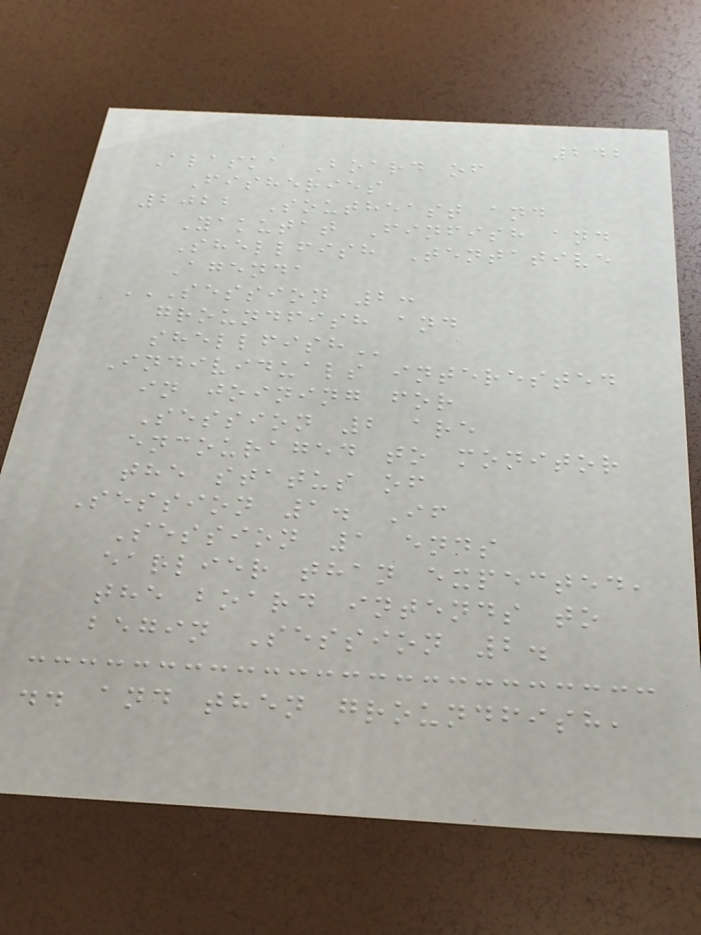242
Alaska Board of
Fisheries
2022 Southeast and
Yakutat Finfish and
Shellfish Tentative
Agenda
SESSION 2:
GROUNDFISH AND
SHELLFISH
Individuals interested
in joining for
Session 2 are
encouraged to monitor
the status of
Session 1. If
Session 1 ends
earlier than expected,
the board intends to
begin Session 2.
.. and then groundfish,
